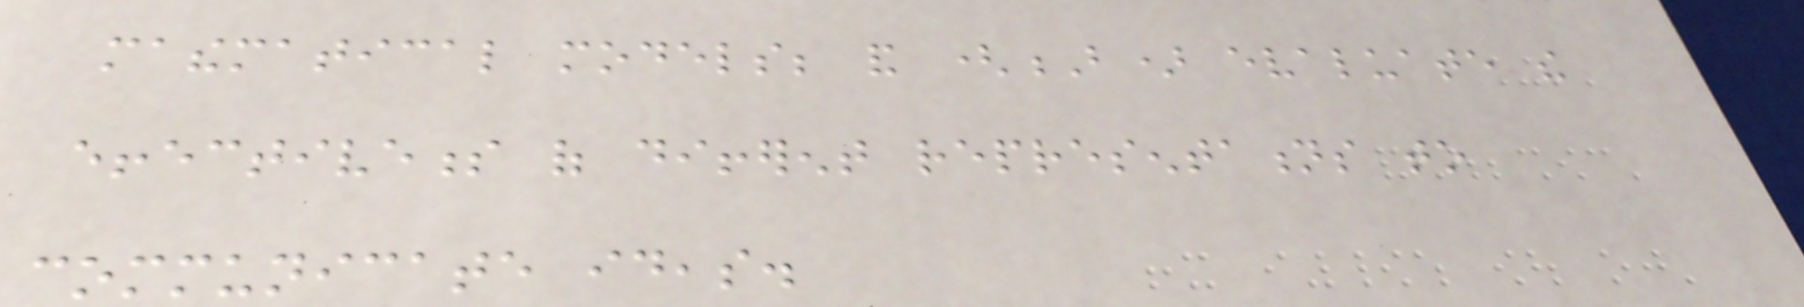mathematical models; and (B) evaluate the
effectiveness of different representations to
communicate ideas.
